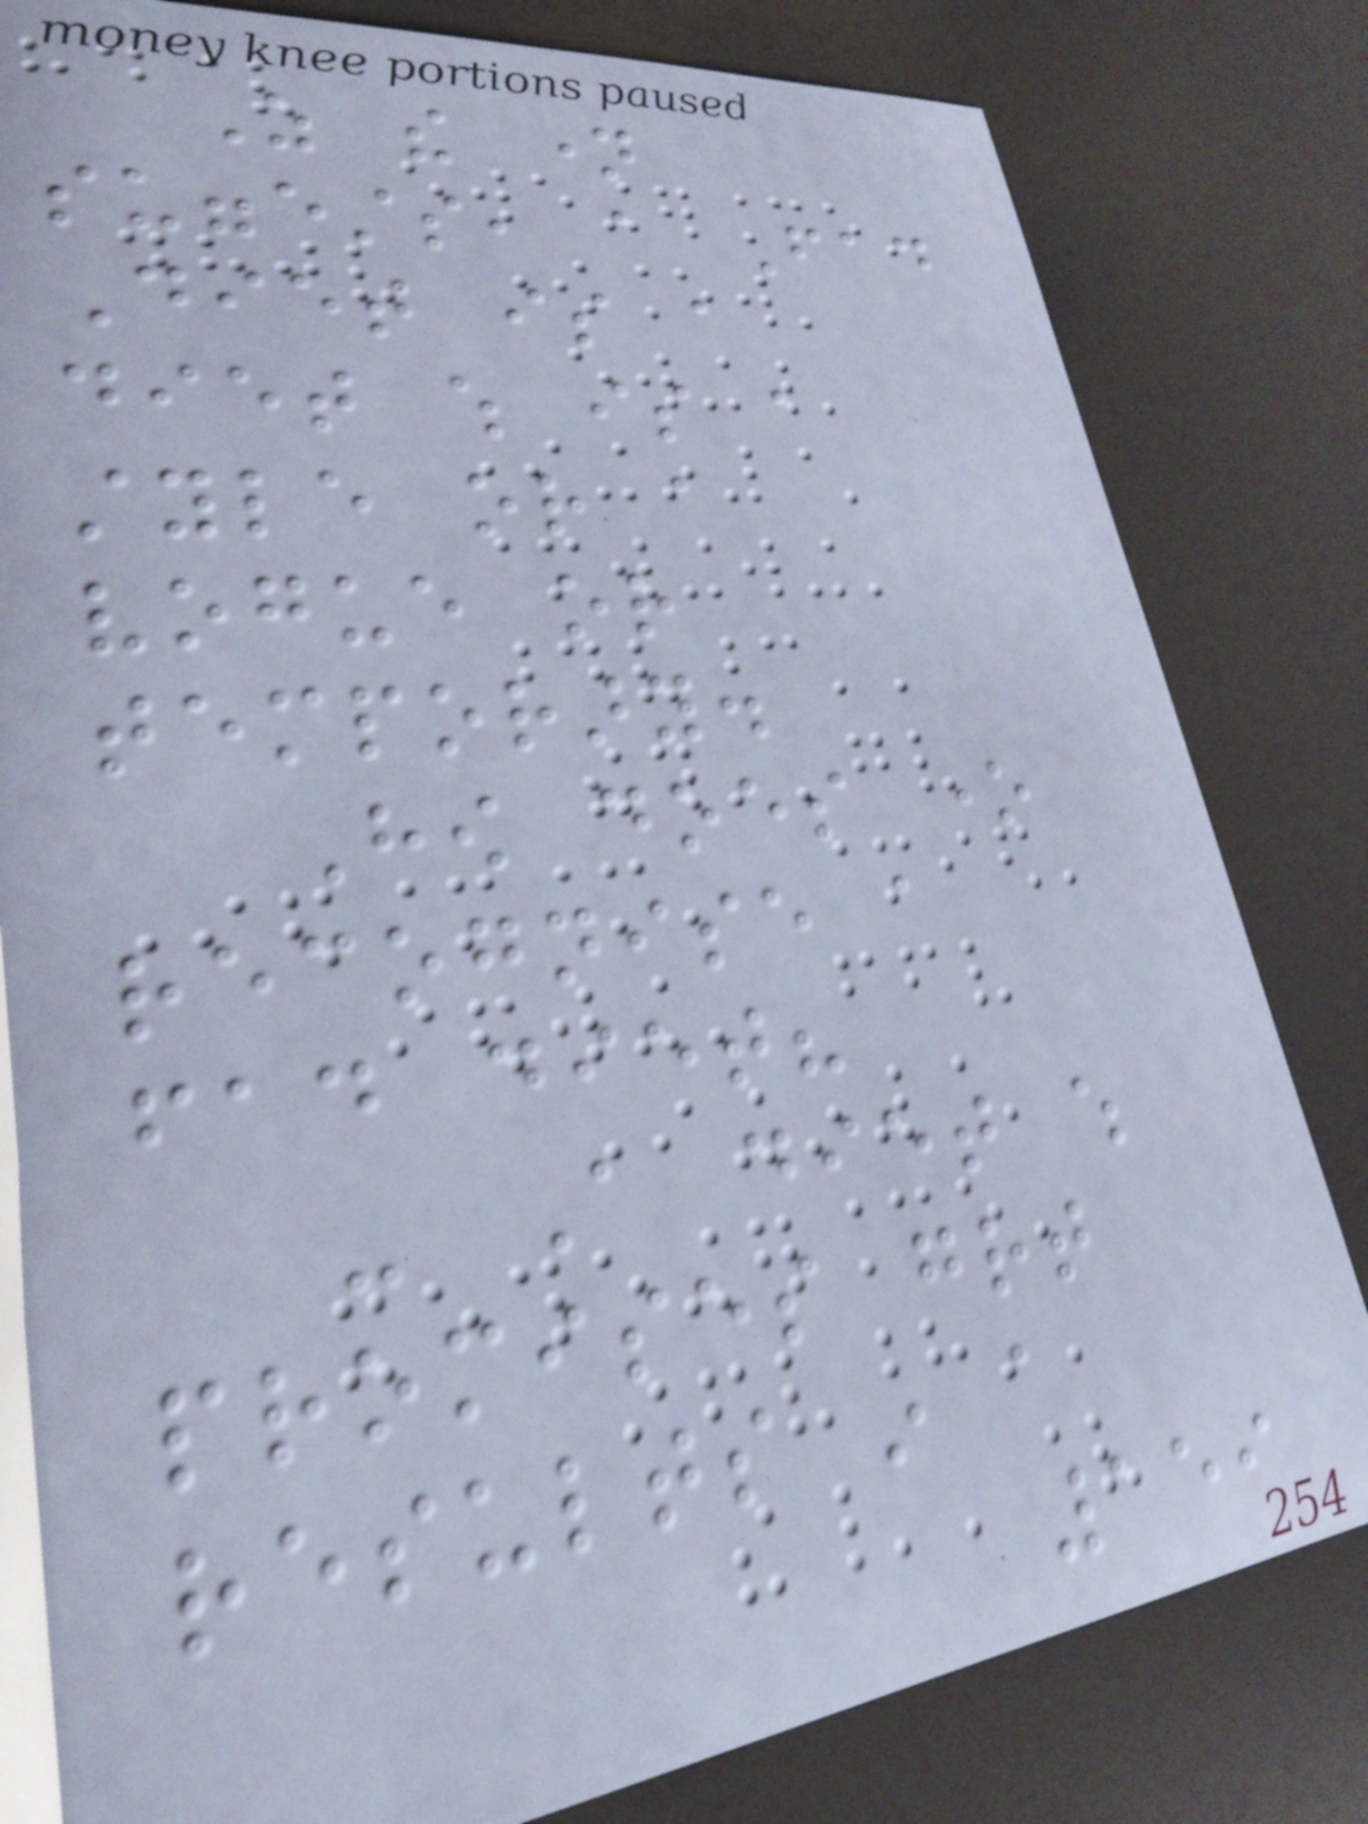As the name
suggests, a Fad
Diet is a
diet which is a
style or a
vogue or
temporary.
How does one
recognise a
fad diet?
- A diet which
promises great
results in a
159
